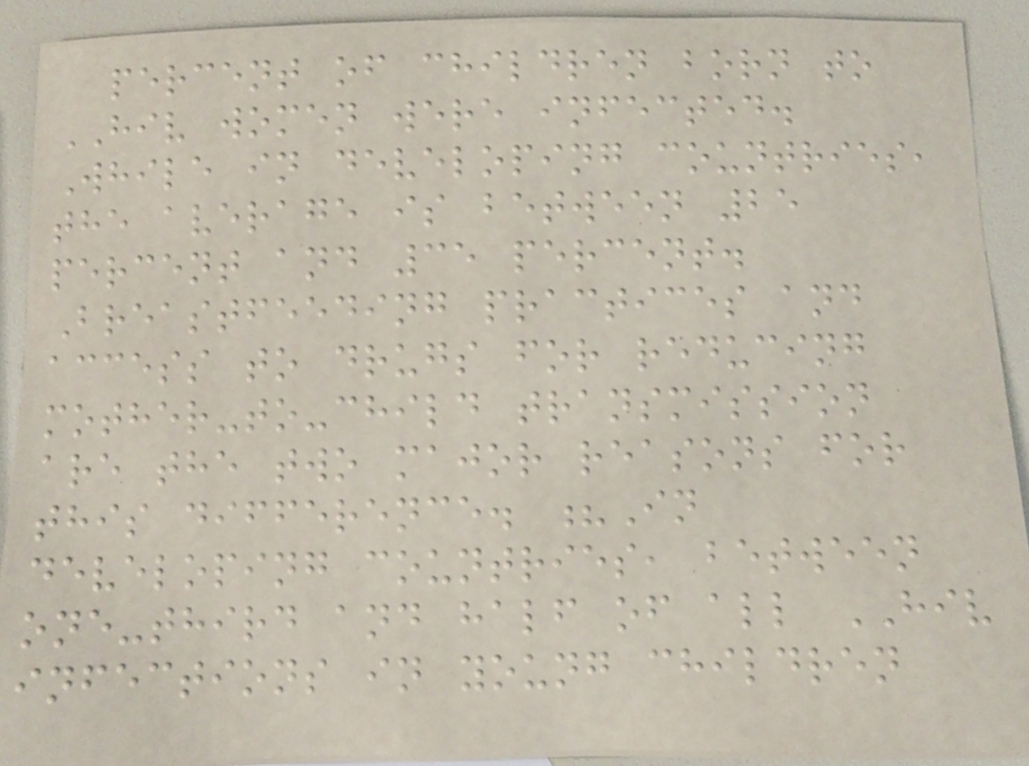percent of children born to
HIV women were infected.
While in developing countries,
the average is between 25
percent and 35 percent.
Breastfeeding practices and
access to drugs for reducing
mother-to-child transmission
are the two major reasons for
this difference. ?In
developing countries, between
one-third and half of all HIV
infections in young children
